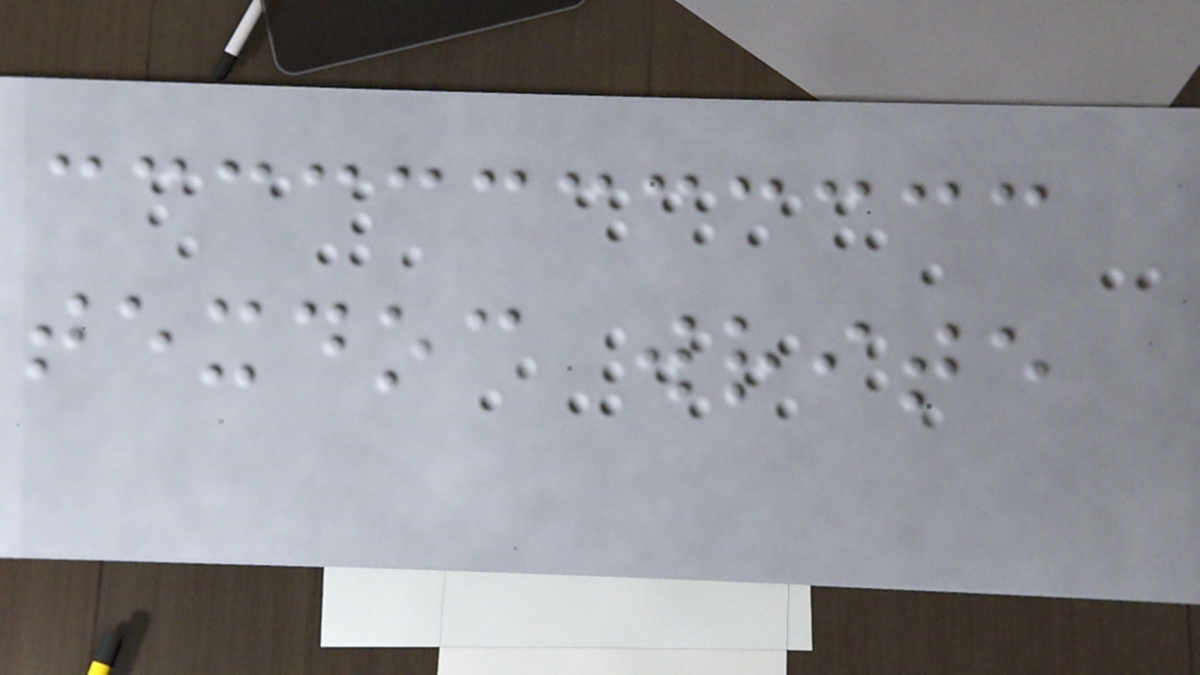texdoc write
